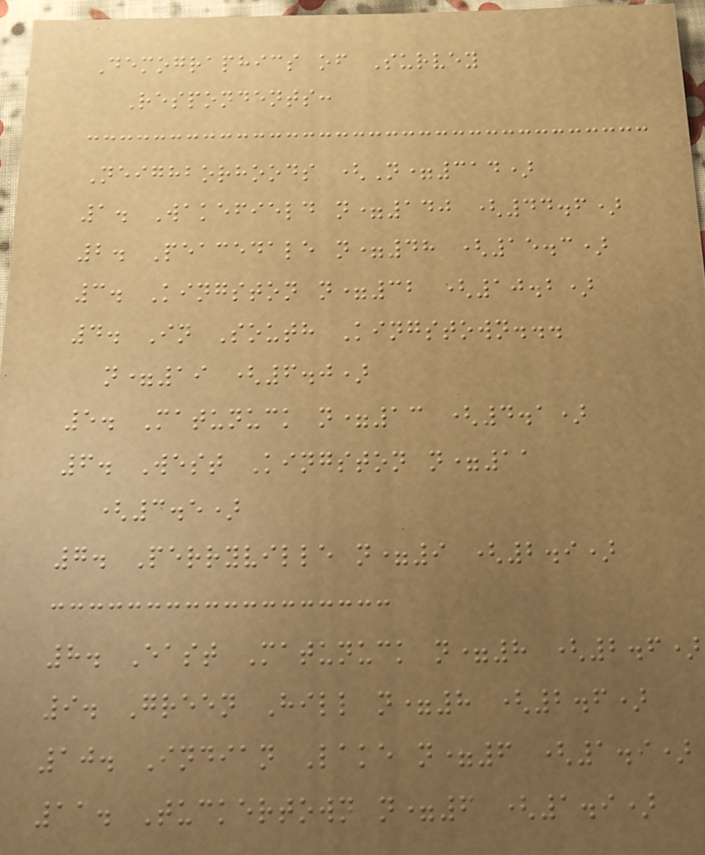Demographics of Survey
Respondents:
Neighborhoods (N=314)
1. Wakefield n=140 (44.6)
2. Peacedale n=48 (15.3)
3. Kingston n=32 (10.2)
4. In South Kingstown...
n=19 (6.0)
5. Matunuck n=13 (4.1)
6. West Kingston n=11
(3.5)
7. Perryville n=9 (2.9)
8. East Matunuck n=8 (2.6)
9. Green Hill n=8 (2.6)
10. Indian Lake n=6 (1.9)
11. Tuckertown n=6 (1.9)
